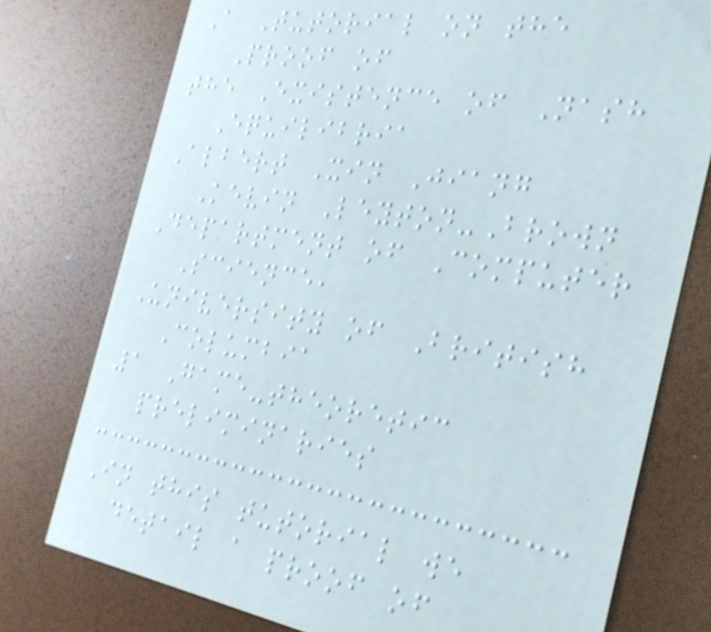A Tutorial on the
Proof of
the Existence of Nash
Equilibria
Albert Xin Jiang
Kevin Leyton-Brown
Department of Computer
Science,
University of British
Columbia
1 Game-theoretic
preliminaries
In this tutorial we
detail a proof of
